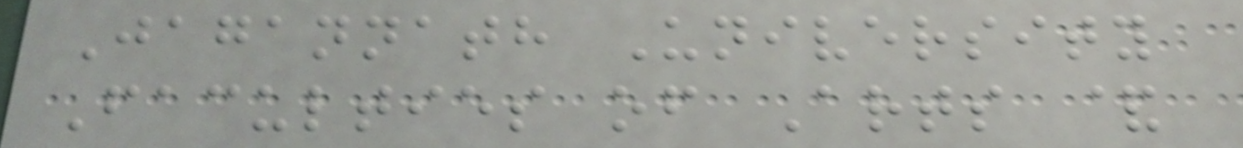Jagannath University
Faculties of Arts &
